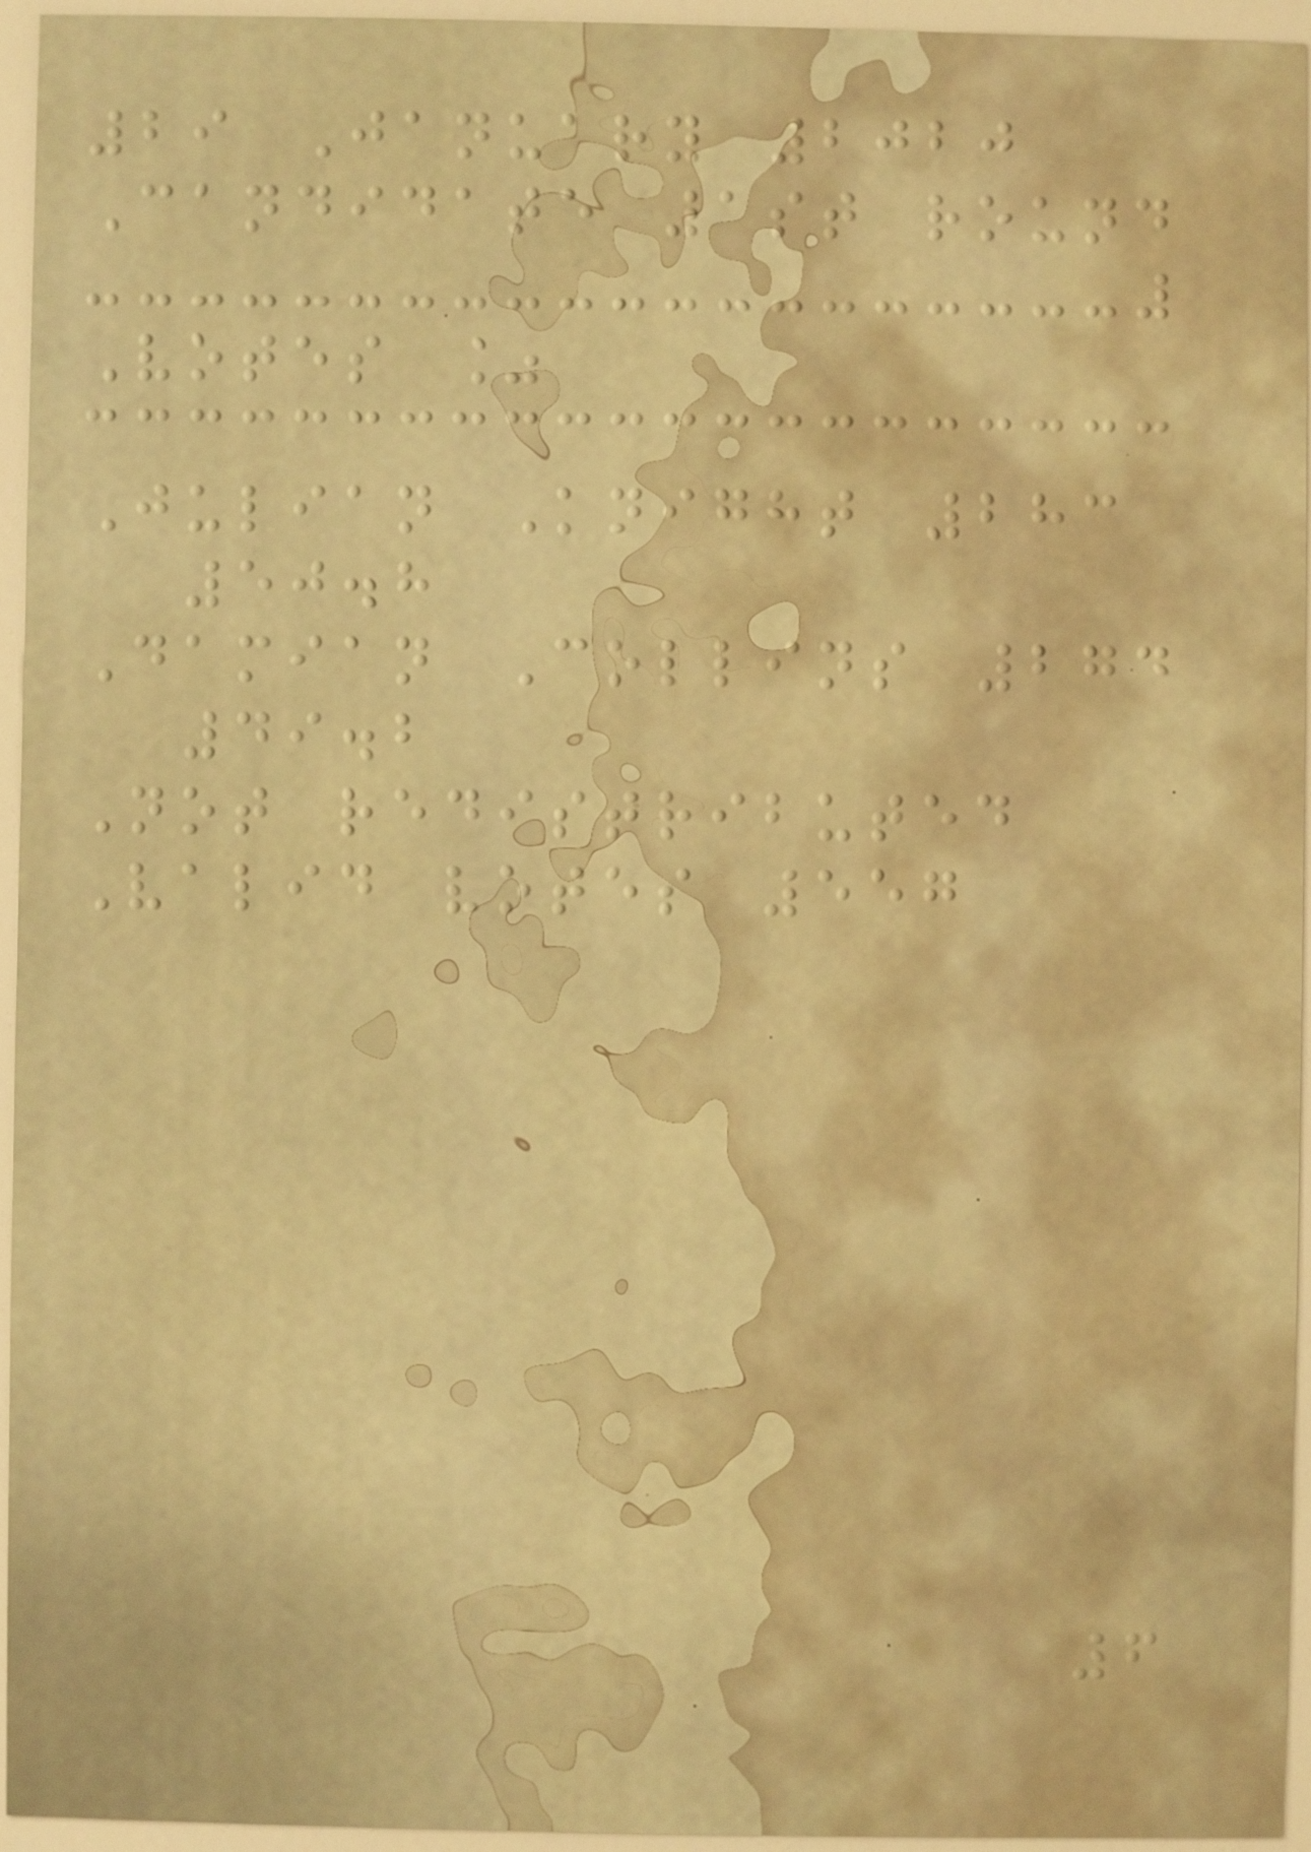29 January 2020
Candidate 1st round
Votes %
Julian Knight 283
50.8
Damian Collins 274
49.2
Not redistributed
Valid votes 557
6
